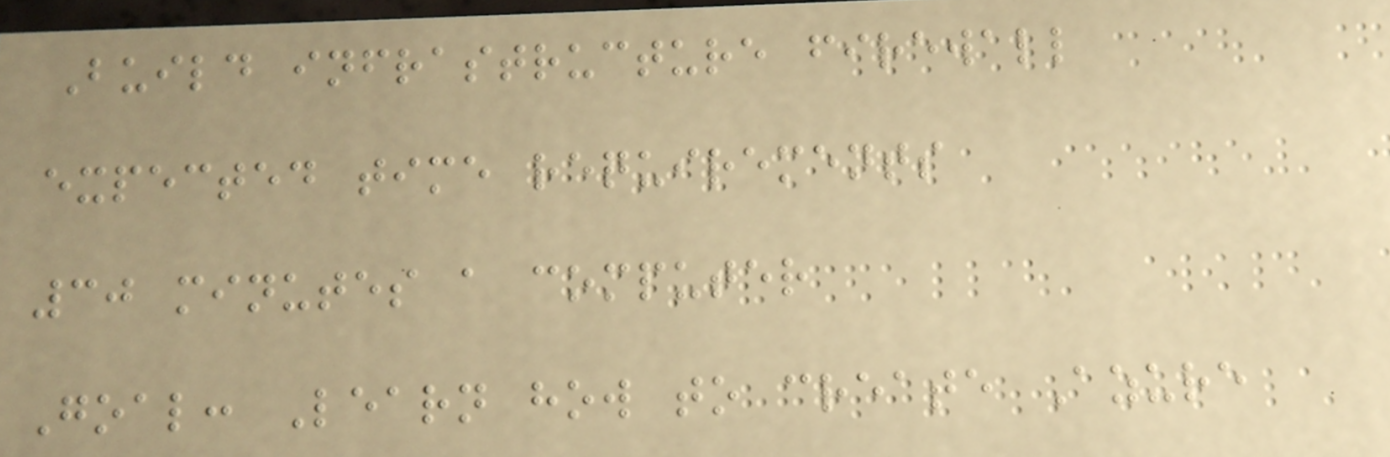Build infrastructure firewall
expected time requirements
30 minutes a computer
Goal: Learn how to create Azure
